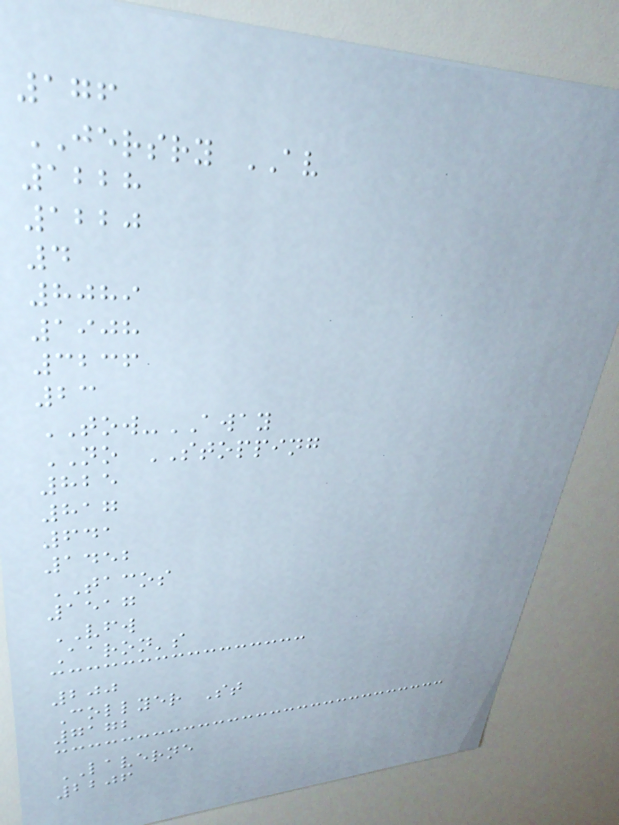176
JERSRY AV
1228
1220
4
8089
1908
3236
23
TOW-AWAY
NO STOPPING
825
817
641
1452
TACOS
1517
VFW
Aaron's
200
Collyer St
7172
LAVERNE
2206
